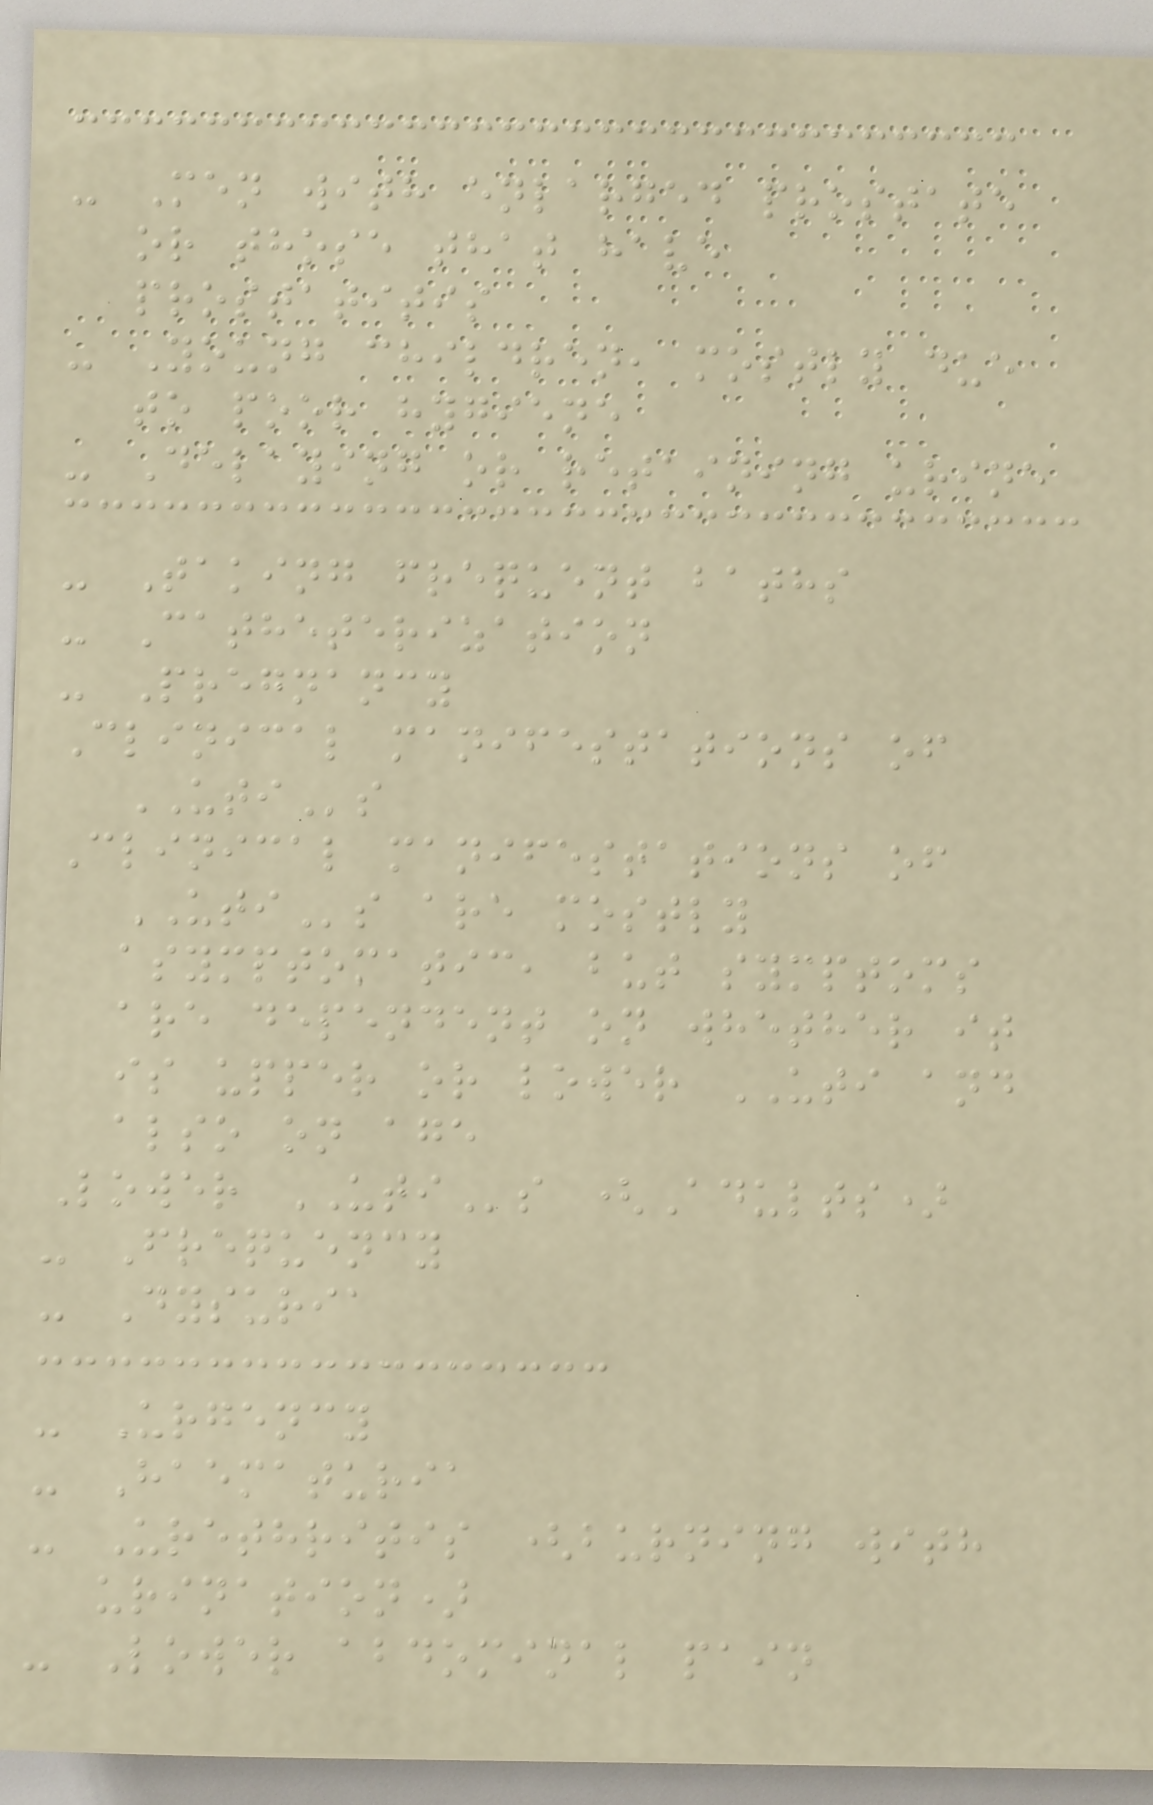- Men with enlarged prostate
or those that have
prostatitis
- Young children, mostly due
to poor hygiene
- Delaying or retaining urine
- Taking frequent baths
- Catheterization
- Pregnancy
Clinical manifestations of
UTIs
Clinical manifestations of
UTIs are mostly
asymptomatic, but symptoms
are dependent on whether it
is upper or lower UTI and
also on age
Lower UTIs (Adults)
- Frequency
- Dysuria
- Urgency
- Haematuria
- Urethritis (burning with
urination)
- Lower abdominal pain
